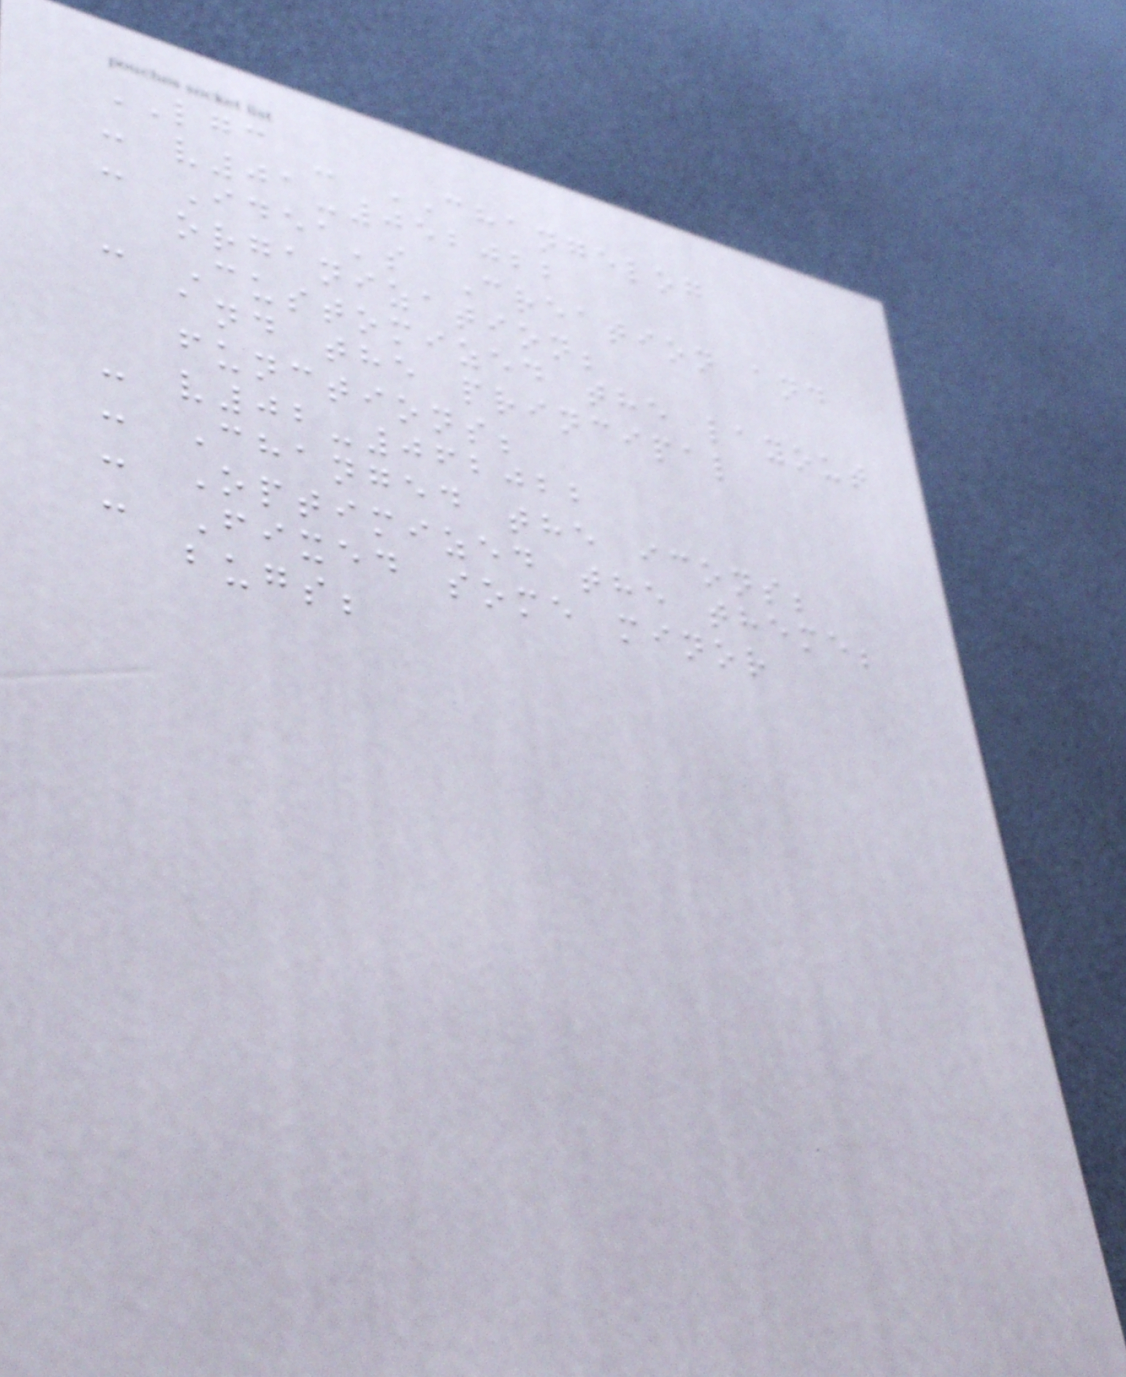LGC - CHANGELOG
- v01-052022
- Idea's Creation and
organization;
- Customized the layout
and the principal
functions;
- v02-062022
- Changed the icons;
- Optimized the theme;
- Fixed some minor
bugs;
